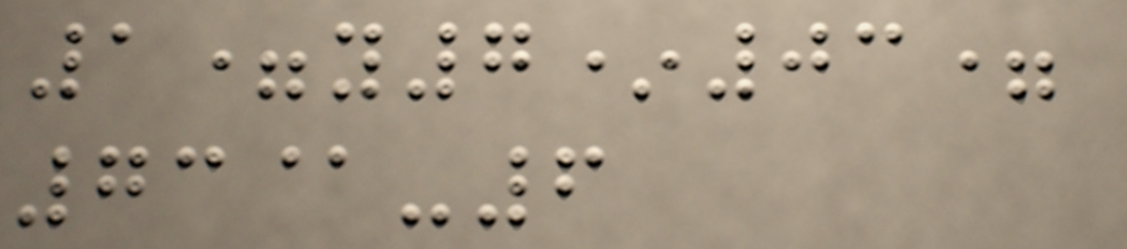1=y7*03=
73@-6
